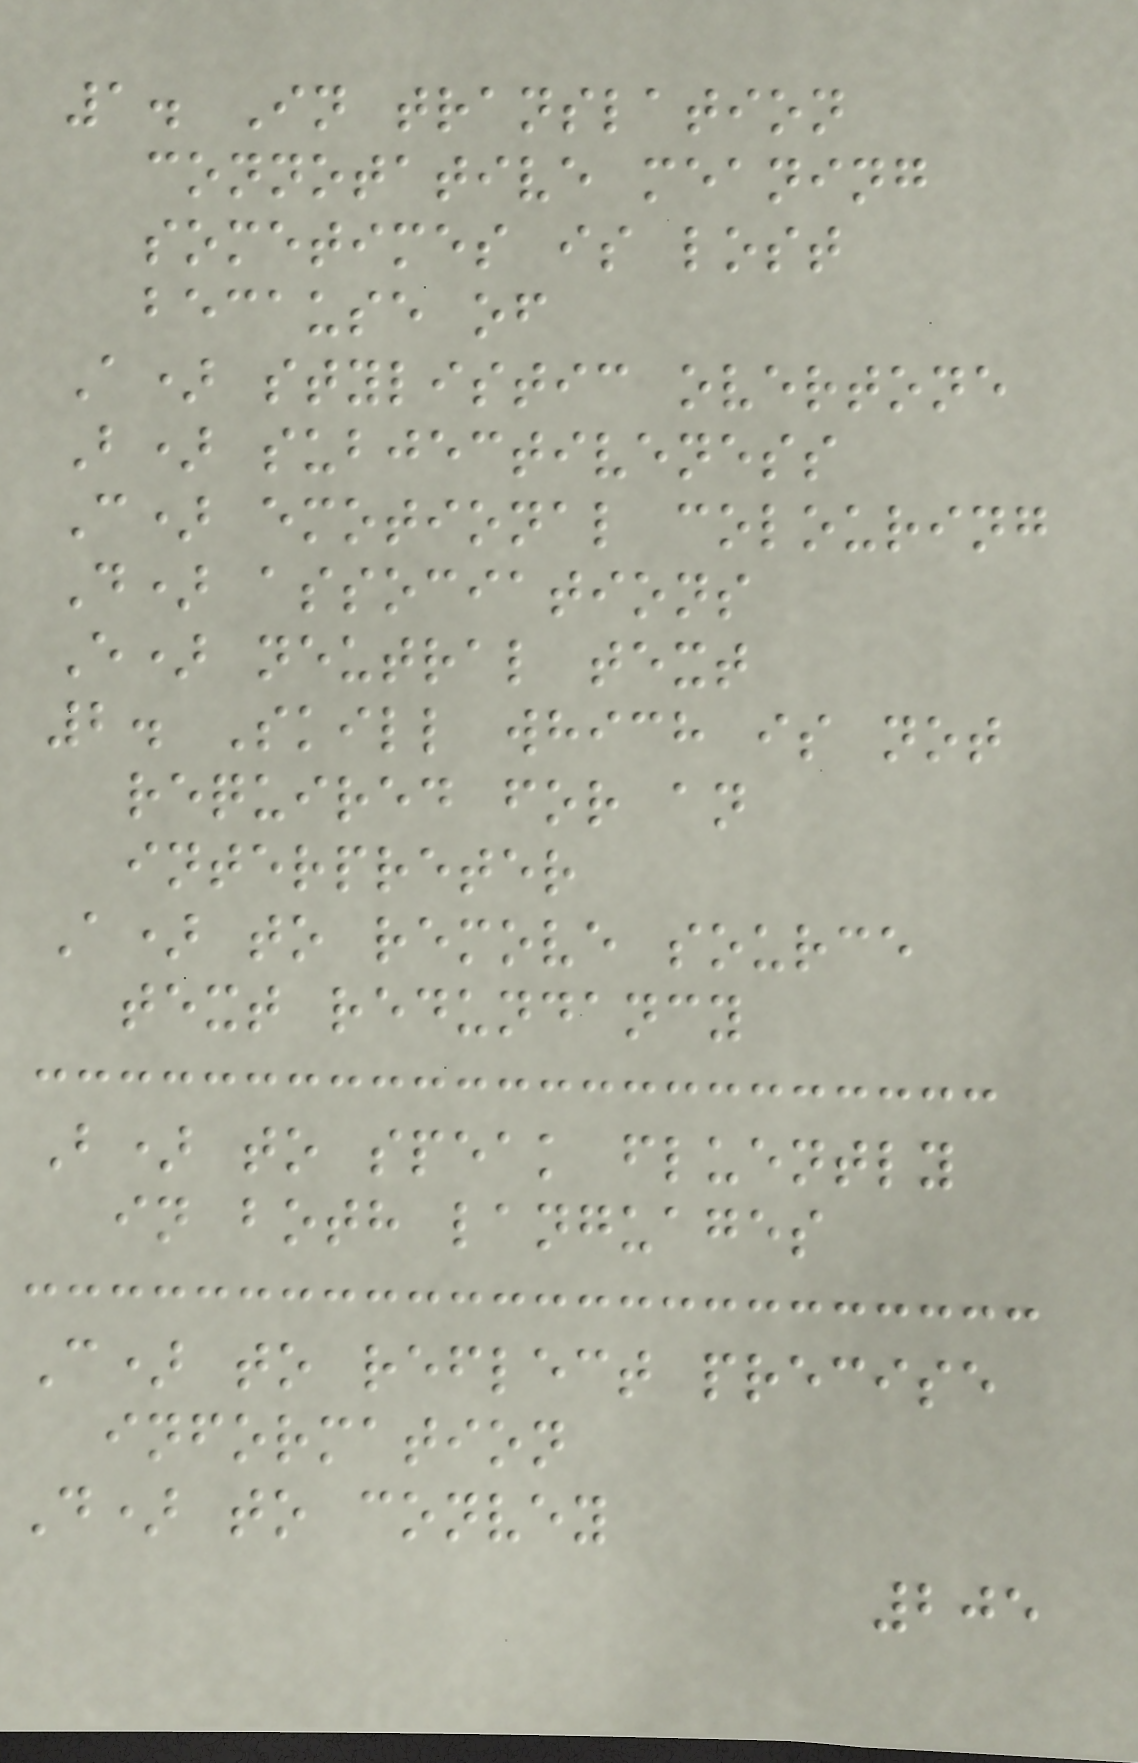1. In translation
connotative meaning
sometimes is lost
because of
A) stylistic overtone
B) subjectiveness
C) emotional colouring
D) associations
E) neutral text
2. Skill which is not
required for an
interpreter
A) to remove source
text redundancy
B) to speak fluently
in both languages
C) to reflect precise
information
D) to convey
205
